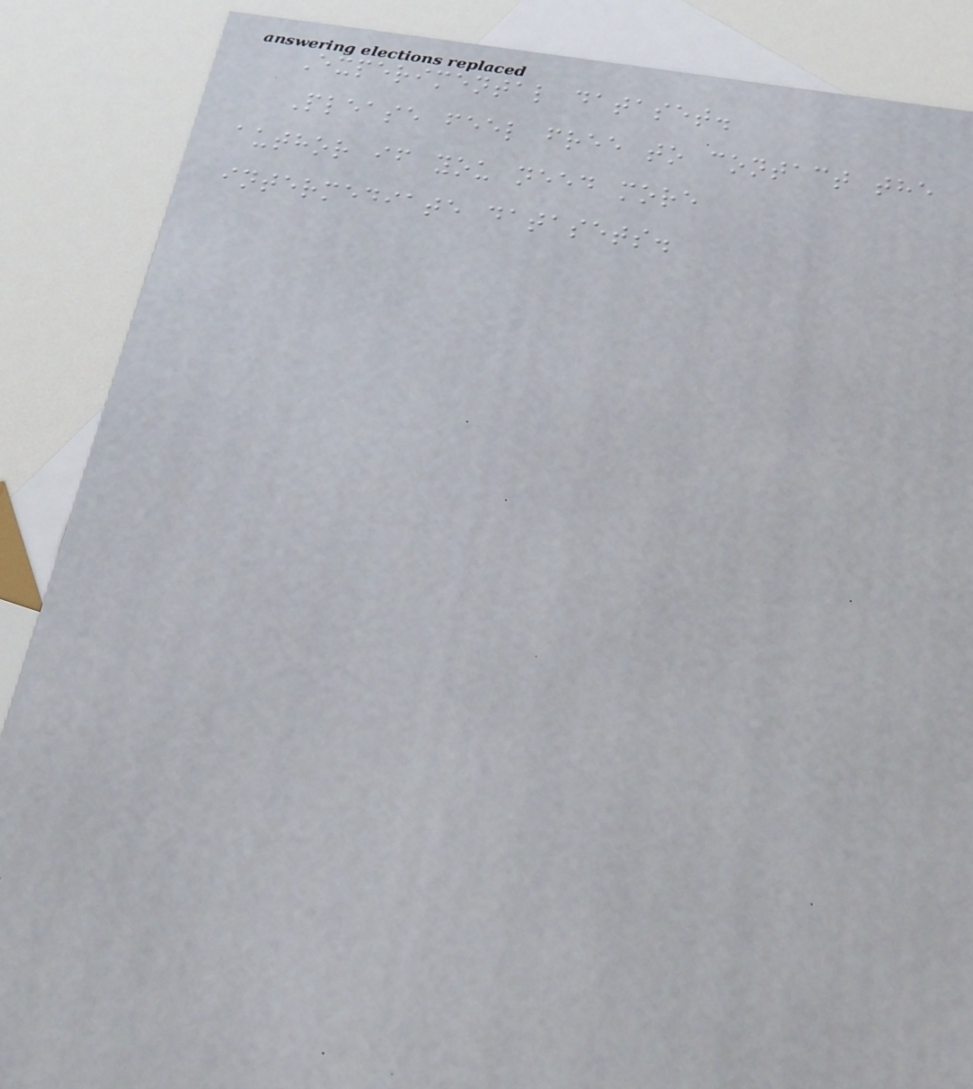Experimental dataset.
Please feel free to contact the
author if you need more
intermediate datasets.
